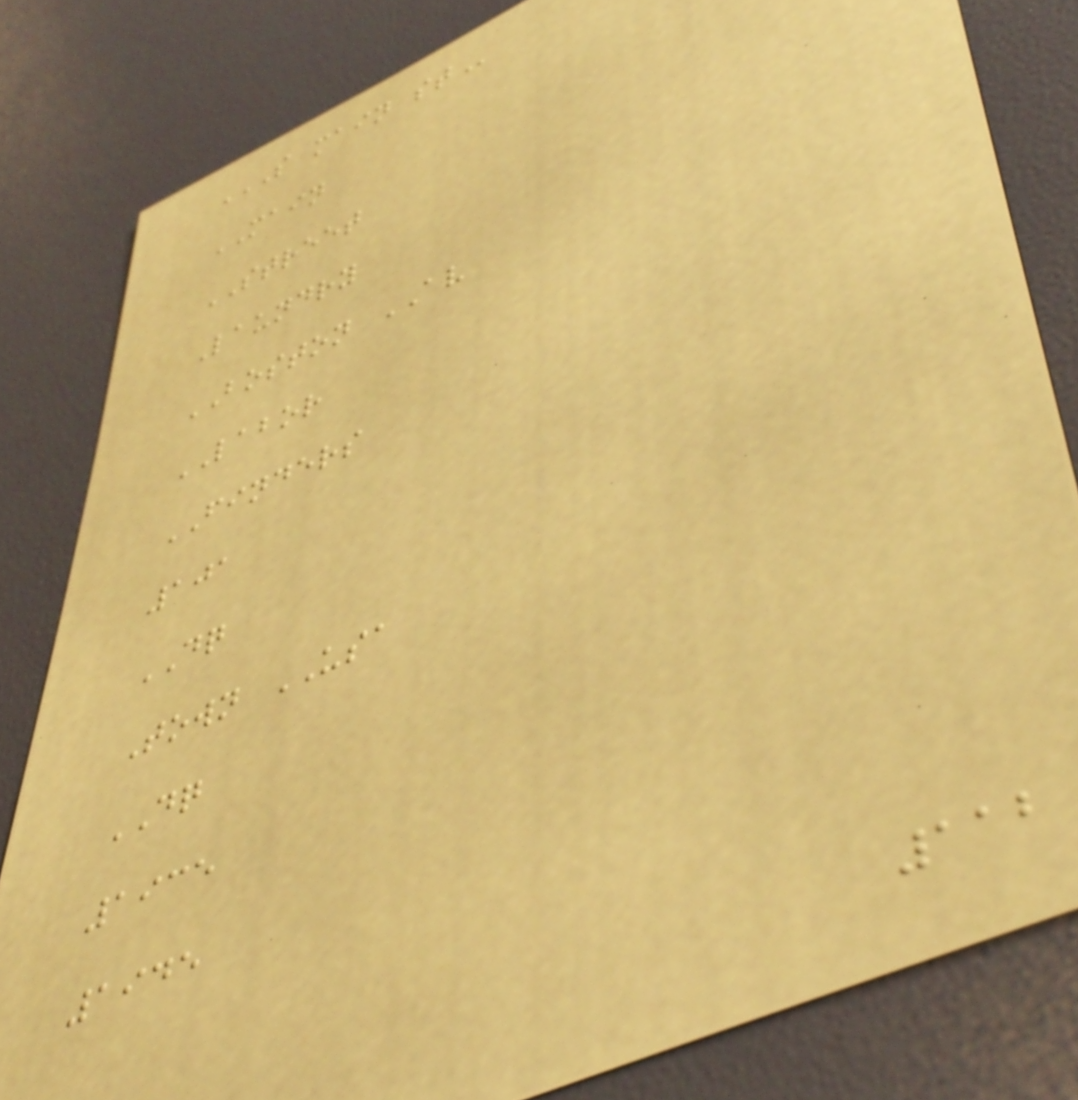S MAIN ST
MAIN
STREET
Laundry
BOSTON AV
LABOR
FINDERS
101
DQ
Town USA
DQ
1935
1945
112
